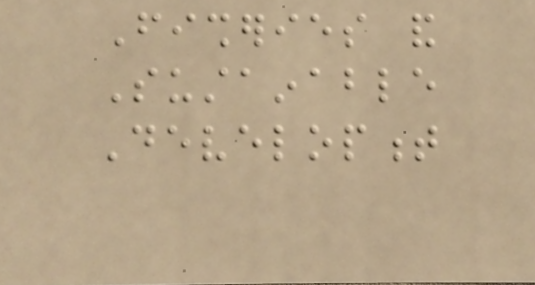Fisheries and
Sustainable
Development
